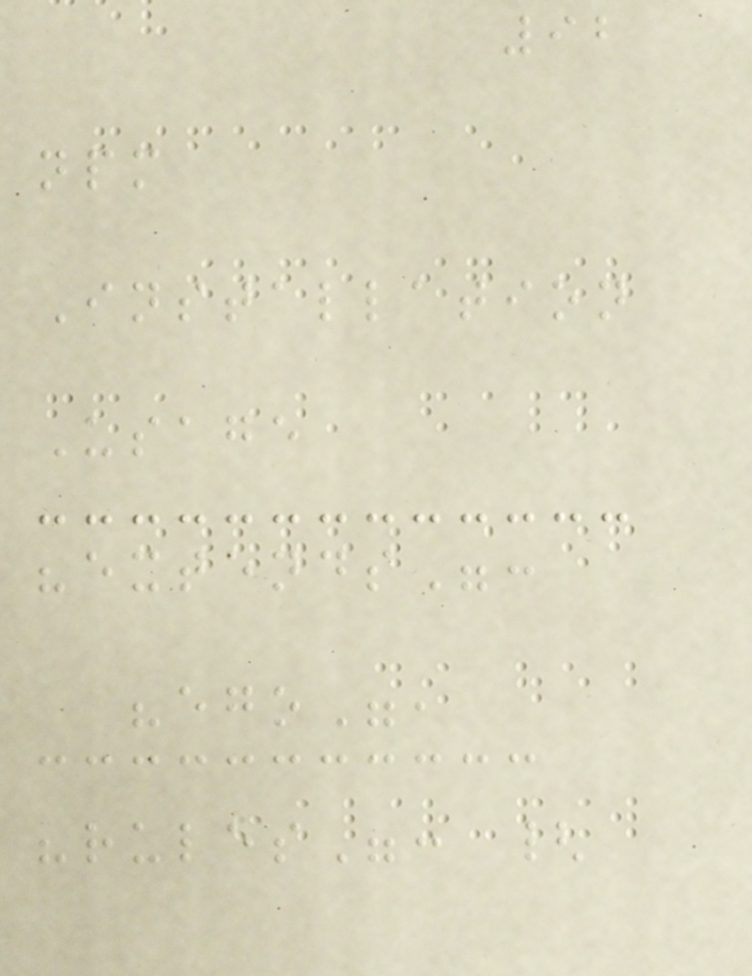92
npm
Installation
Usage
"extends":
"ego",
"rules": {
